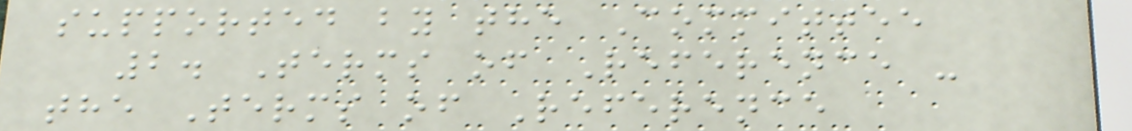supported by the Committee
2. Terms of Reference -
the Terms of Reference
